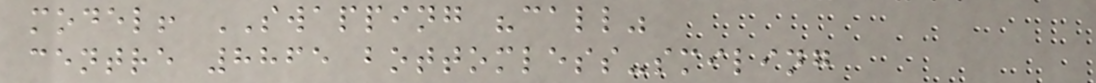model! SWAPPING "call"
centre 8865 bottomless-smiling
